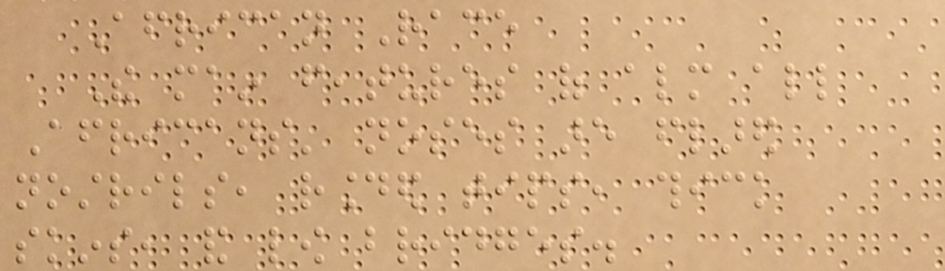African Race
The main features of almost all
Africans' noses are flared
nostrils, rounded tips, thick
skins, and low bridges.
